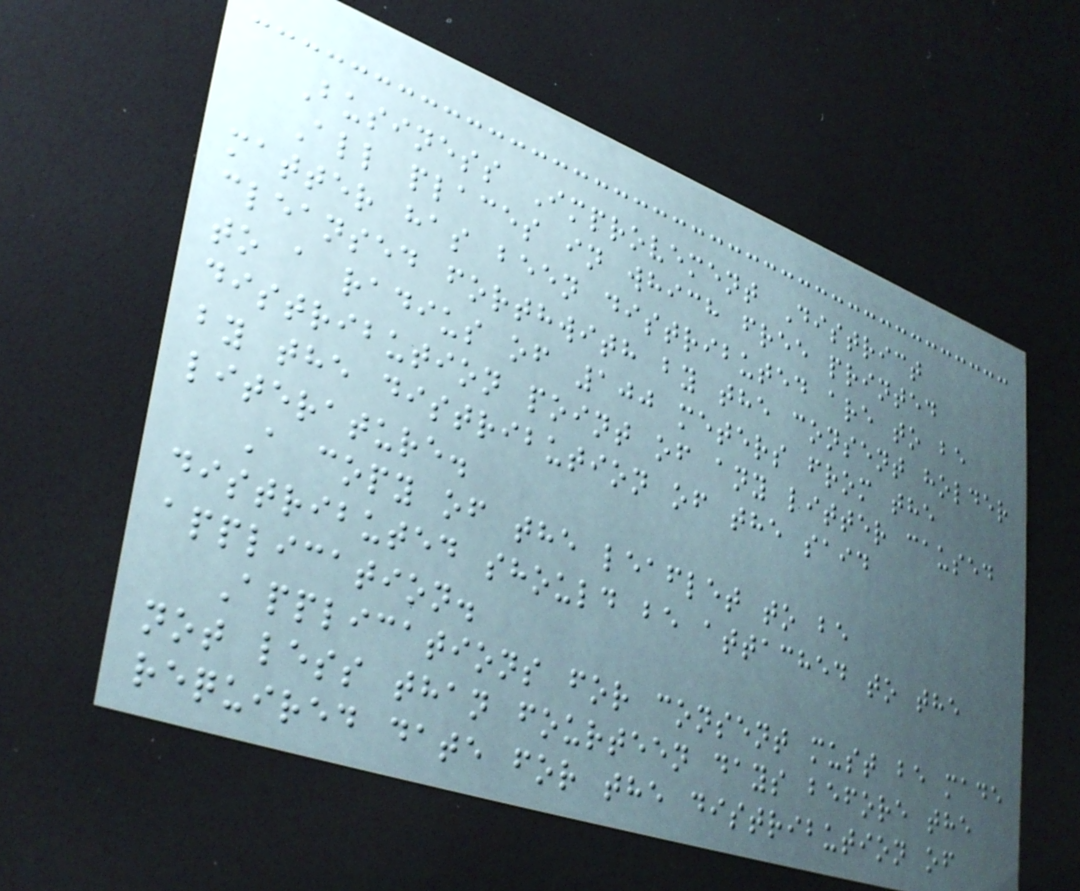Business Improvement District
All places in which free printed
matter has been distributed are to be
cleansed forthwith by the consent holder
to a radius of 100 meters from the
distribution point of any litter caused
by the distribution of the said
literature.
A copy of the leaflet to be
distributed should be attached to the
application.
Applications for consent must be made
not less than fourteen days before the
required date for the distribution of
